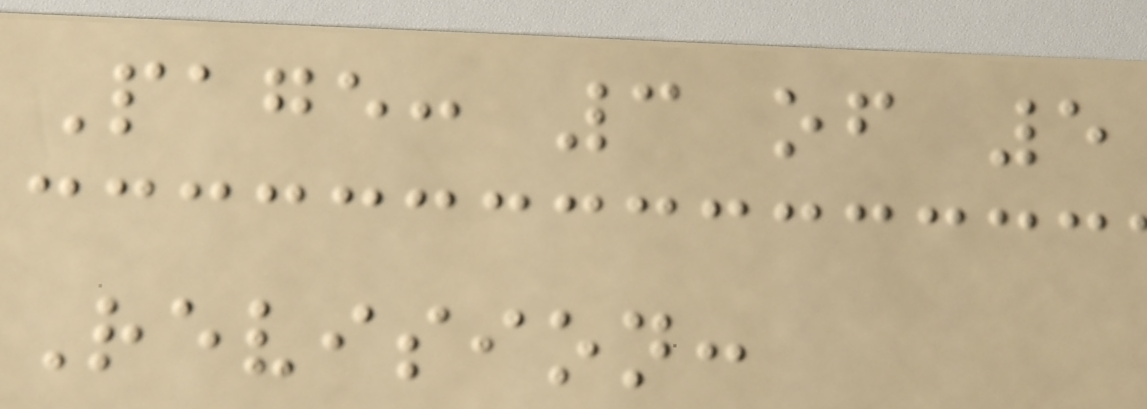Page: 3 of 5
Revision:
